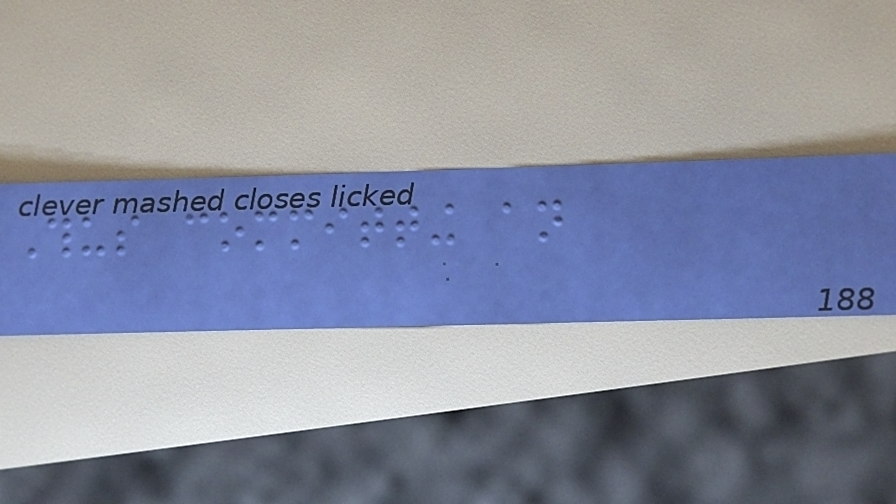Thus committing an
